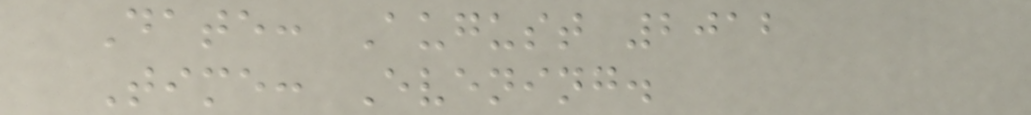Date: August 2012
Time: Evening.
